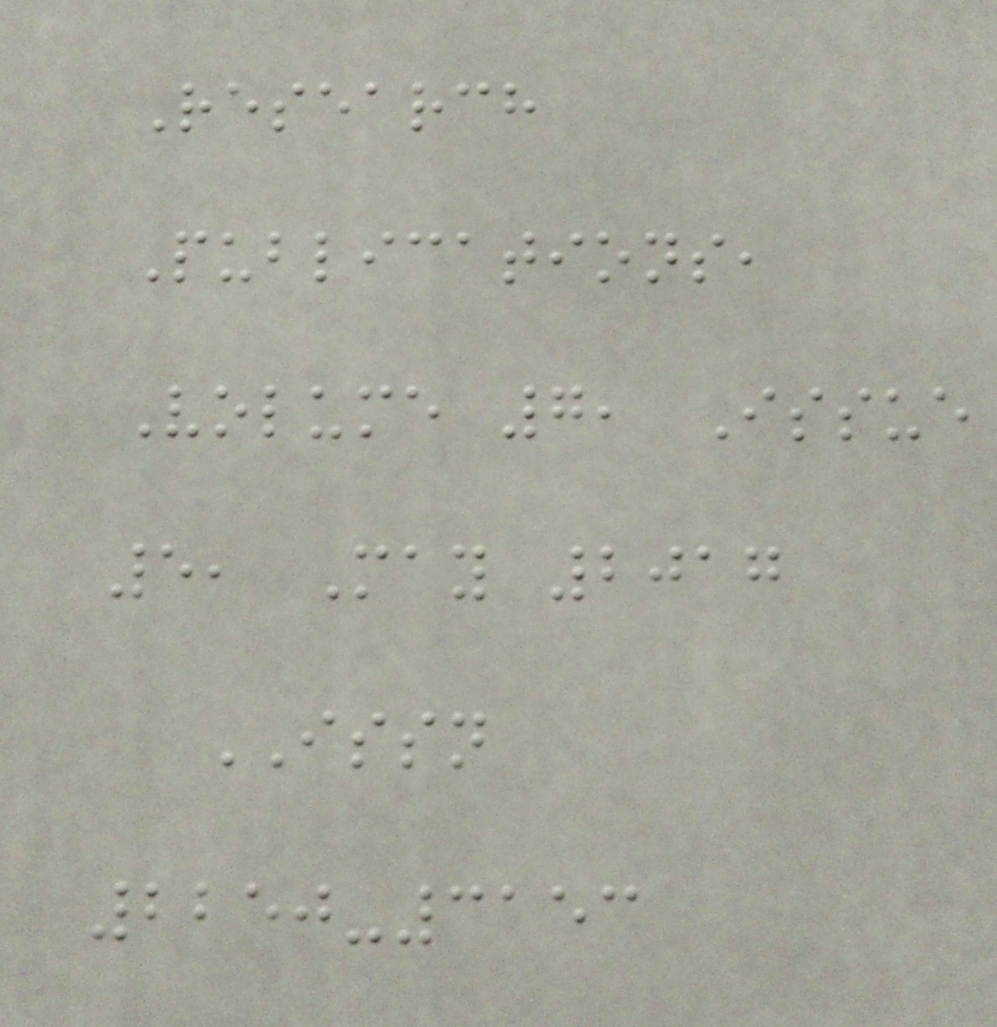Research
Publications,
Volume 7, Issue
5, May 2017
ISSN
2250-3153
